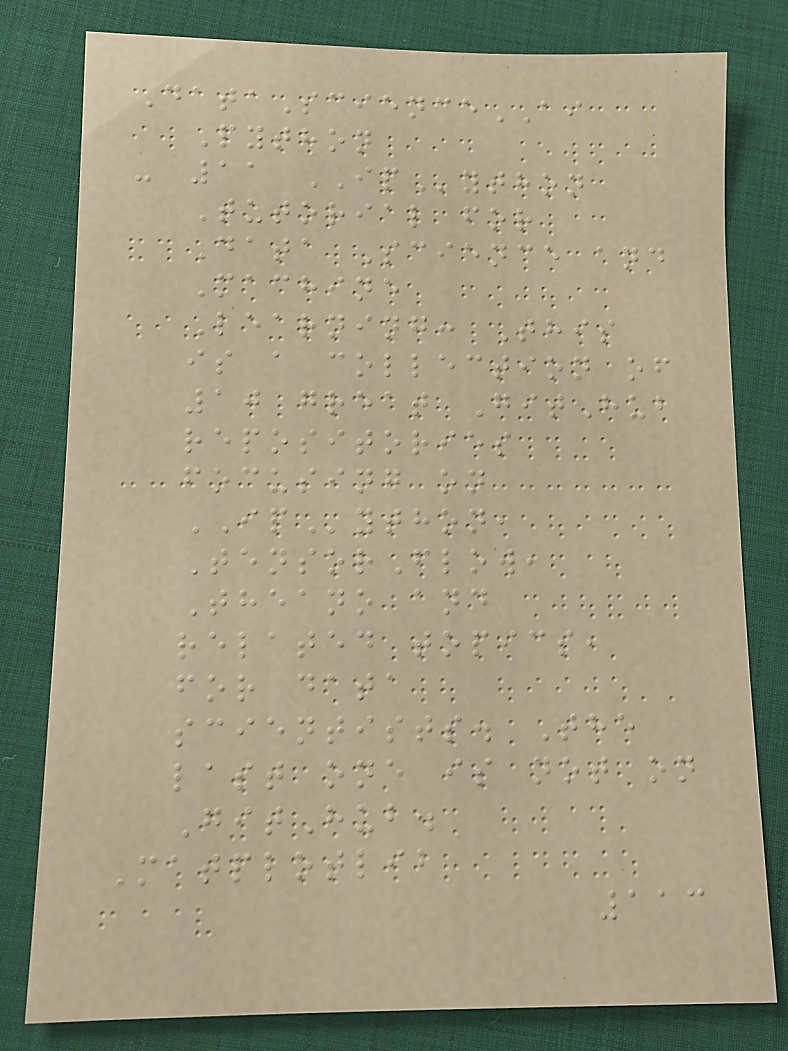DataScienceAI
Python
- 11 IPython
Tutorial for
Data Science and
Machine
Learning: This
is a collection of
10 great GitHub
repositories
focusing on
IPython,
TensorFlow,
Theano and
related topics,
for data
scientists. The
last one is not on
GitHub.
Matplotlib
113
